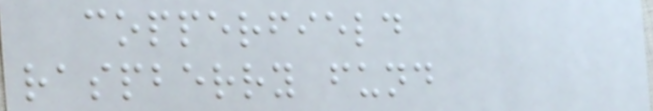copperfield
raspberry fund
